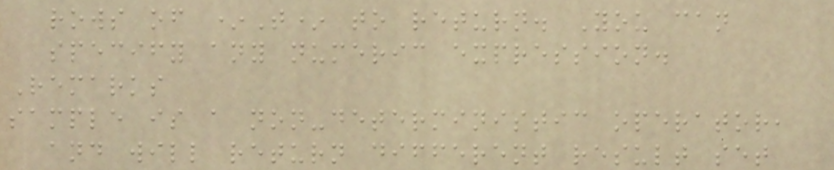rows of *T* to return. You can
specify any numeric expression.
Remarks
sample is a non-deterministic operator,
and will return different result set
